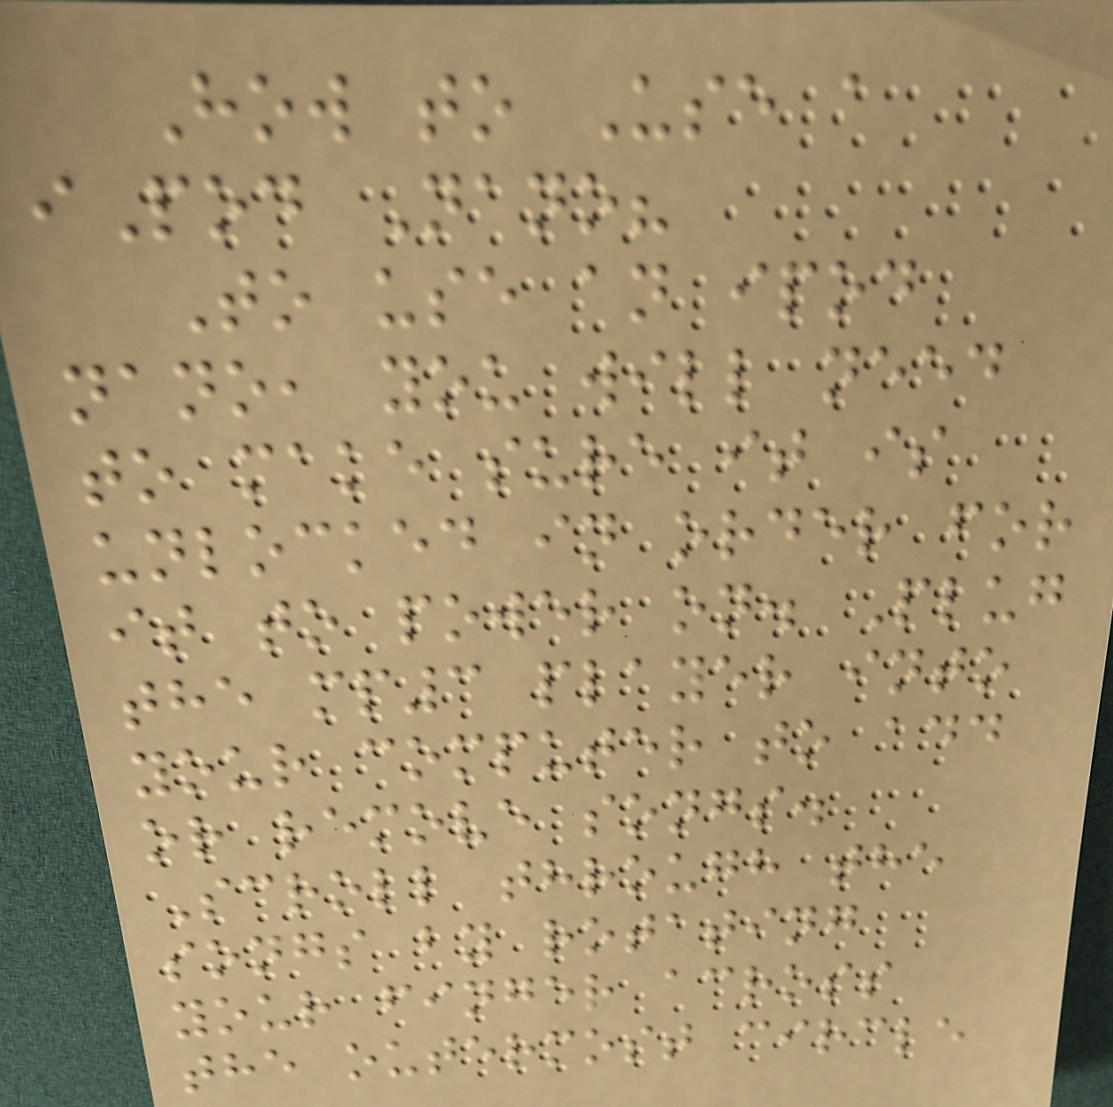How to Use a
iPod Nano?
To use an ipod
nano, you will need
to make sure it is
unlocked in order for
it to power on. Plug
the mp3 player into
your computer to add
or remove songs.
Scroll through the
songs by rotating
your finger across
the outermost circle
